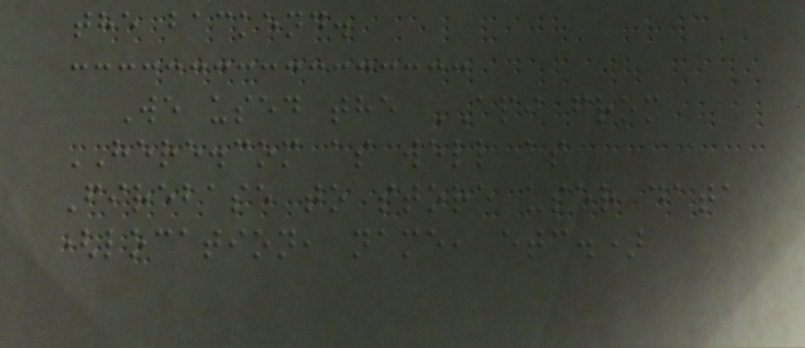the backend.
We used the API from
HERE.com as well as
Firebase to store user data
(location, name, etc.)
